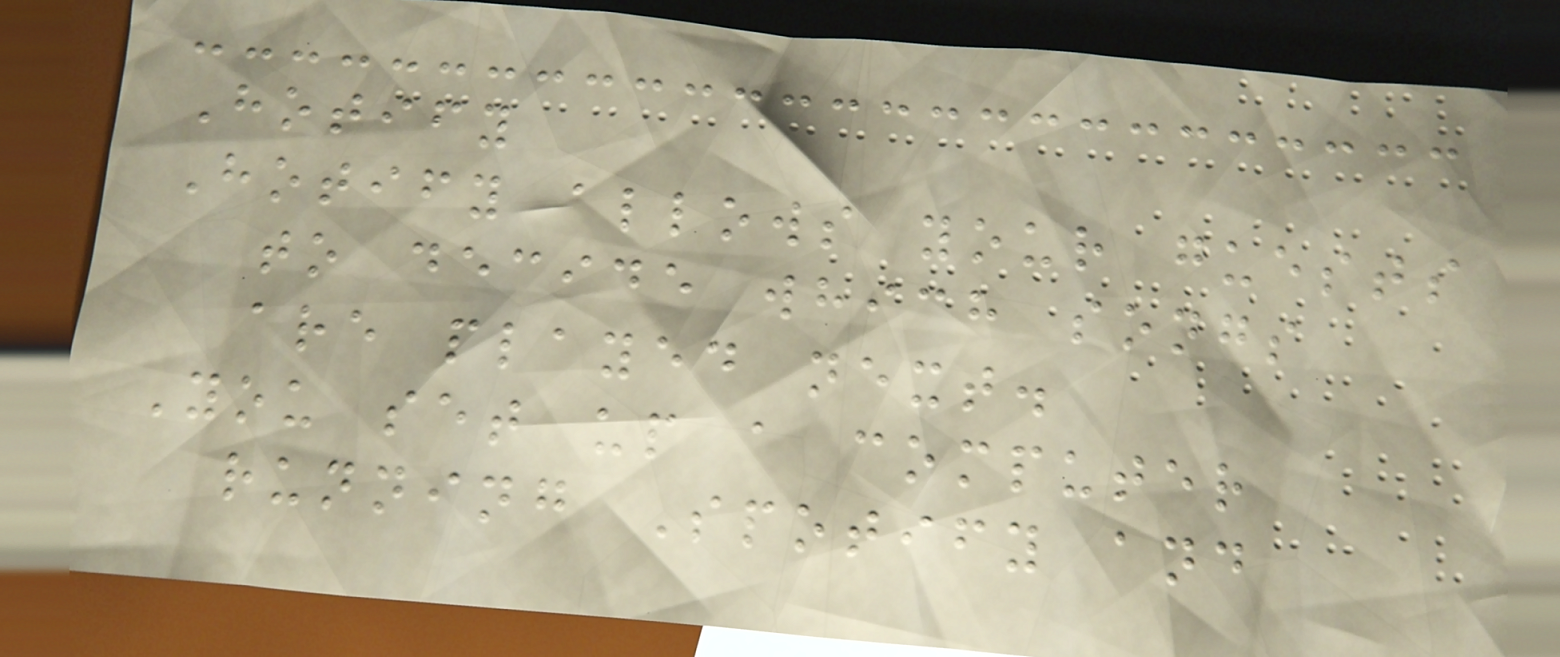Hotify
Hotify allows your guests
to decide which songs
are played next.
You set up a computer
running Spotify and
